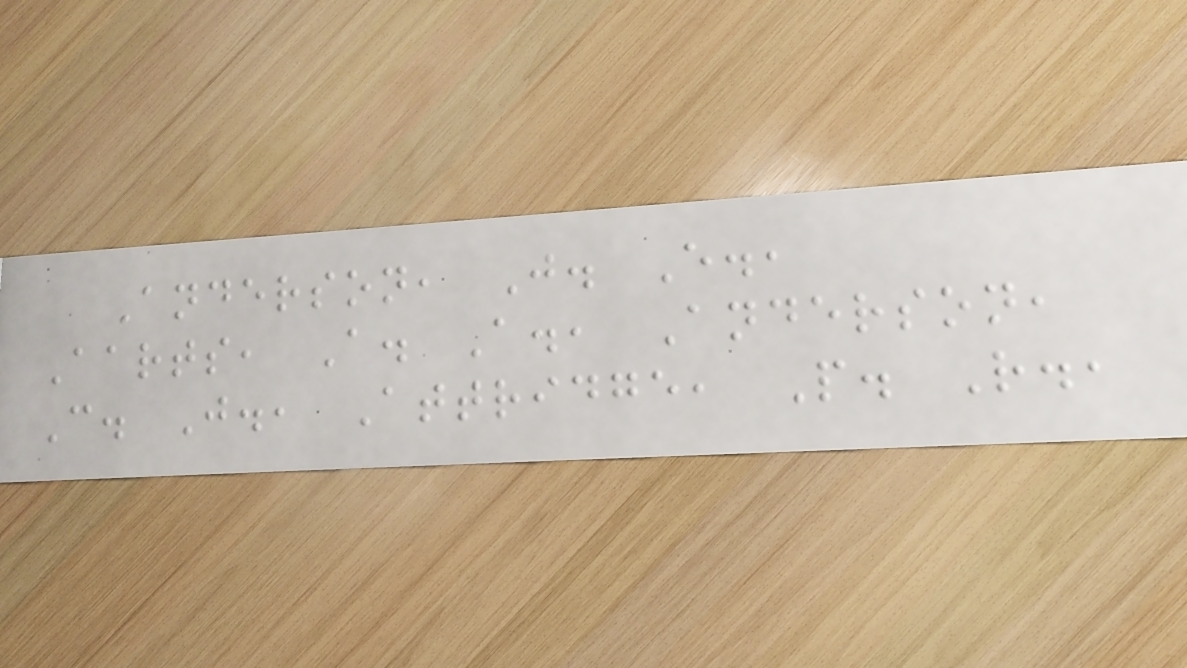Anderson, J. E.,
Aarts, A. A., Anderson,
C. J., Attridge, P. R.,
